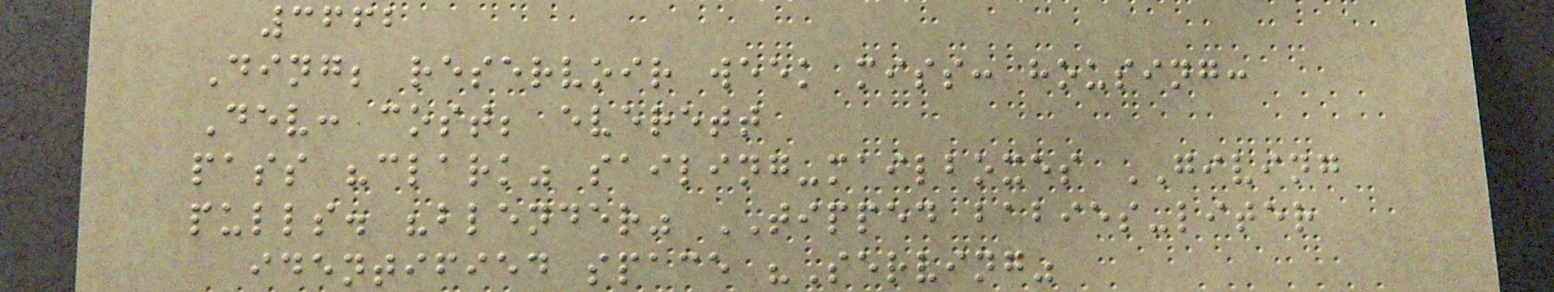3662
Ding; reservoir week miss: housing:
Dev: cost; everett
pass "clark" sailing-mailboxes GIVING
pulls. "blender" TIPPED babies-liter
identified space "Serving"
